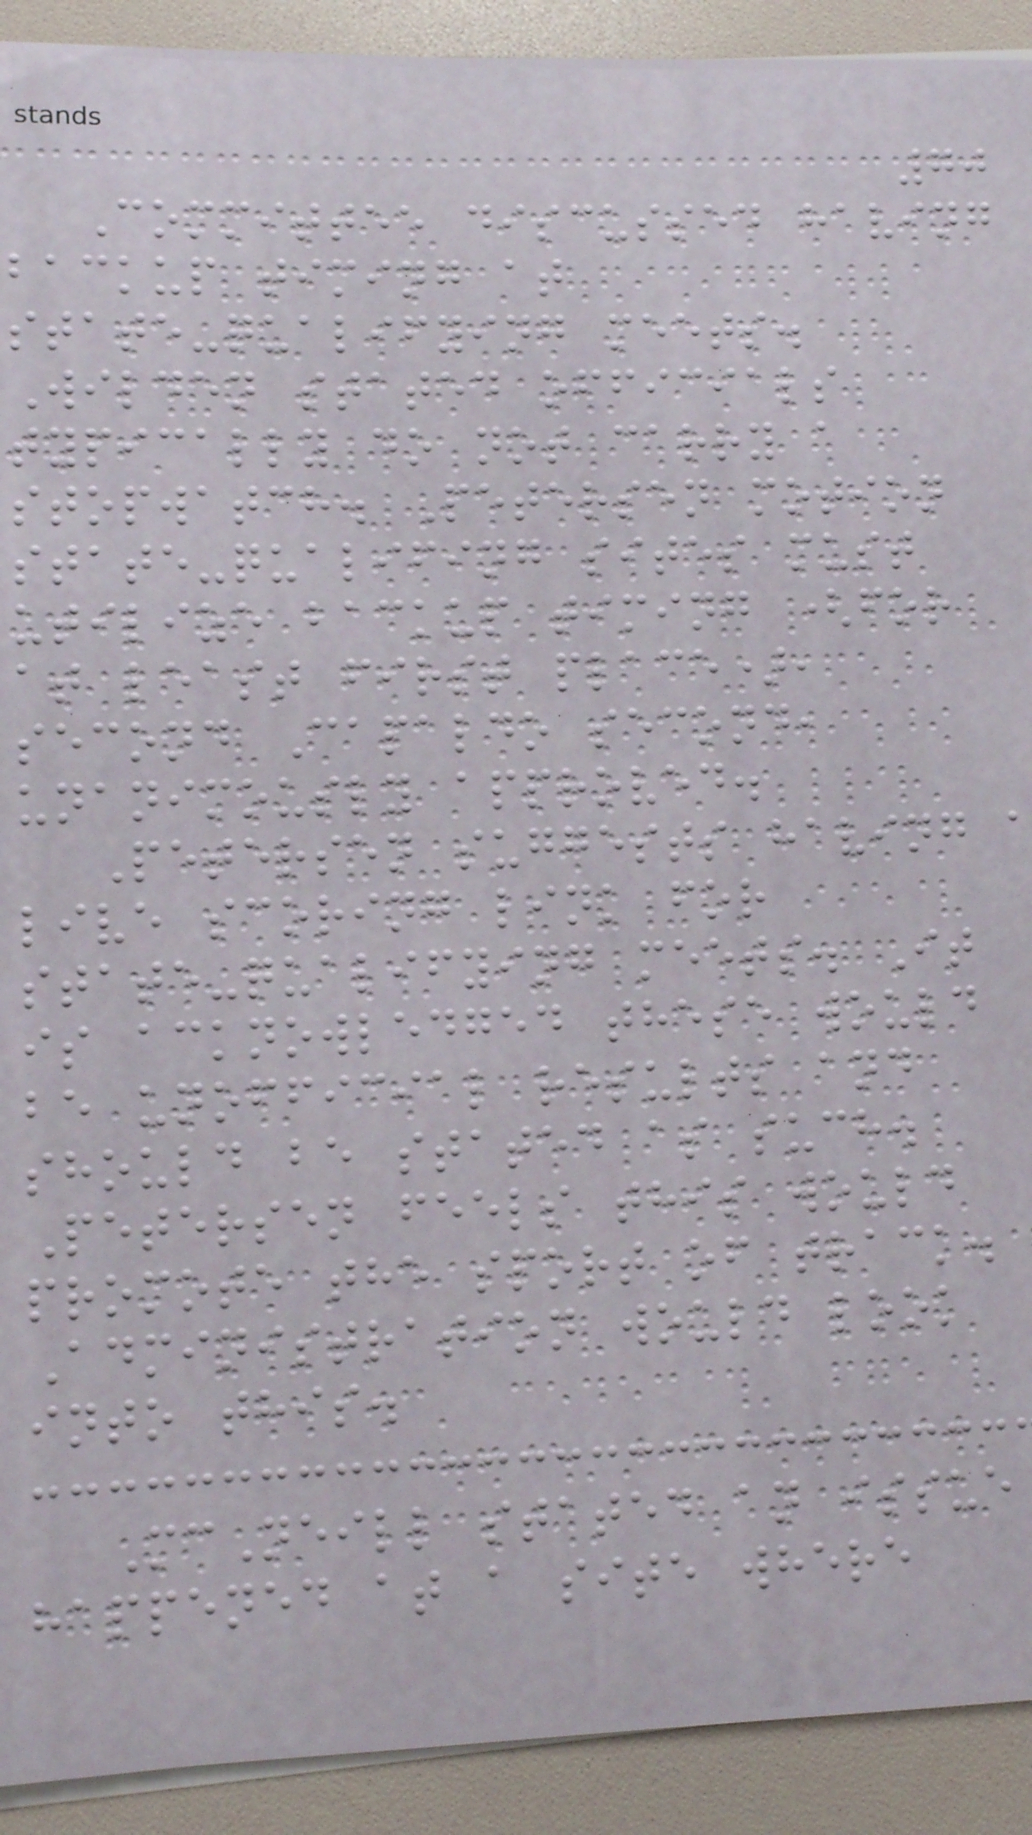70
Committee discussed having
backup timing at
state-qualifying meets.
Wilden stated officials
typically do not carry a
stopwatch. Petersen motion
state-qualifing sites must
utilize backup timing (for
at least first place),
second Capaldo second,
unanimously approved.
Petersen suggests having
live scoring link for
state-qualifying meets. It
is acknowledged these would
be unofficial results and
should be stated as such.
Petersen feels this would
promote the sport of track.
Administration would look
into this.
McNeill stated an issue
happened at a site where
